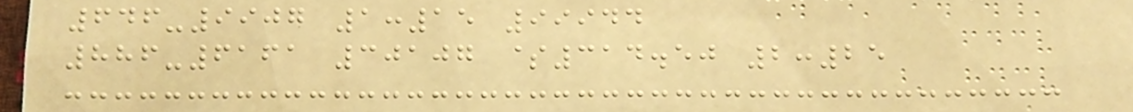646-9907 1:15 99944
886-6161 30107 $314.50 2:25
